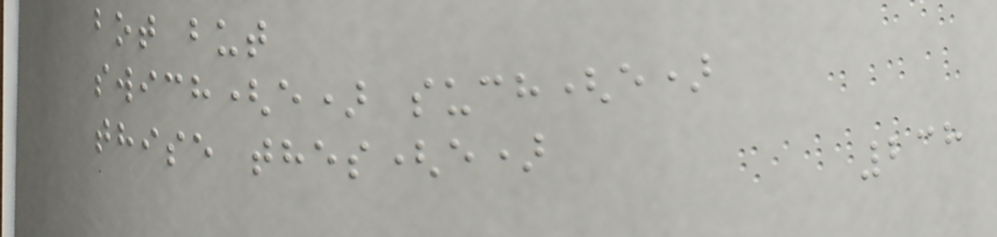bot but
swich(e) such(e)
thise thes(e)
238
